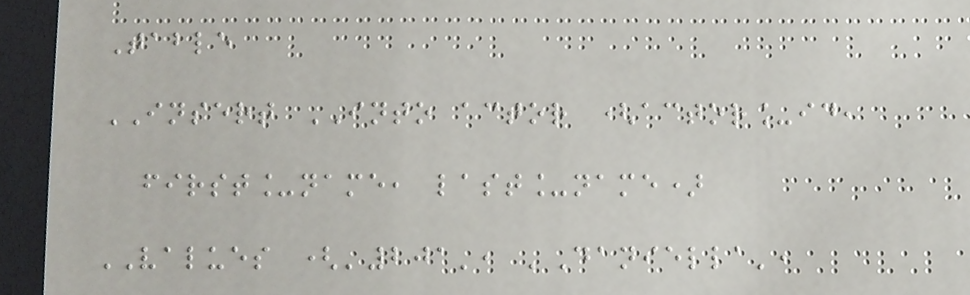Table
INSERT INTO actor (actor_id,
first_name, last_name)
VALUES ('201', 'Daniella',
